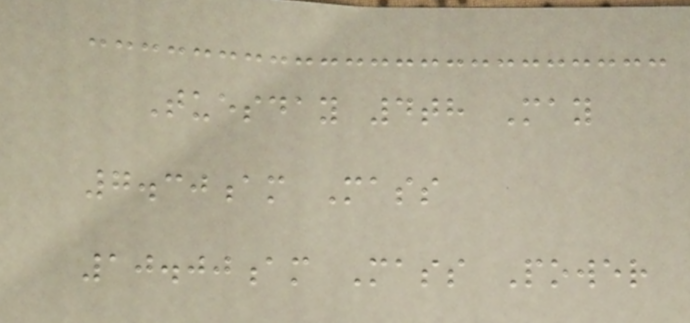Tuesday 4th May
7.30am Mass
10.00am Mass Power
